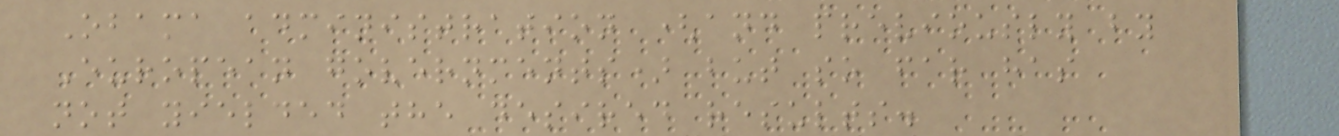Obama administration (and previously by
European governments) but so far has
not yielded the desired results.
